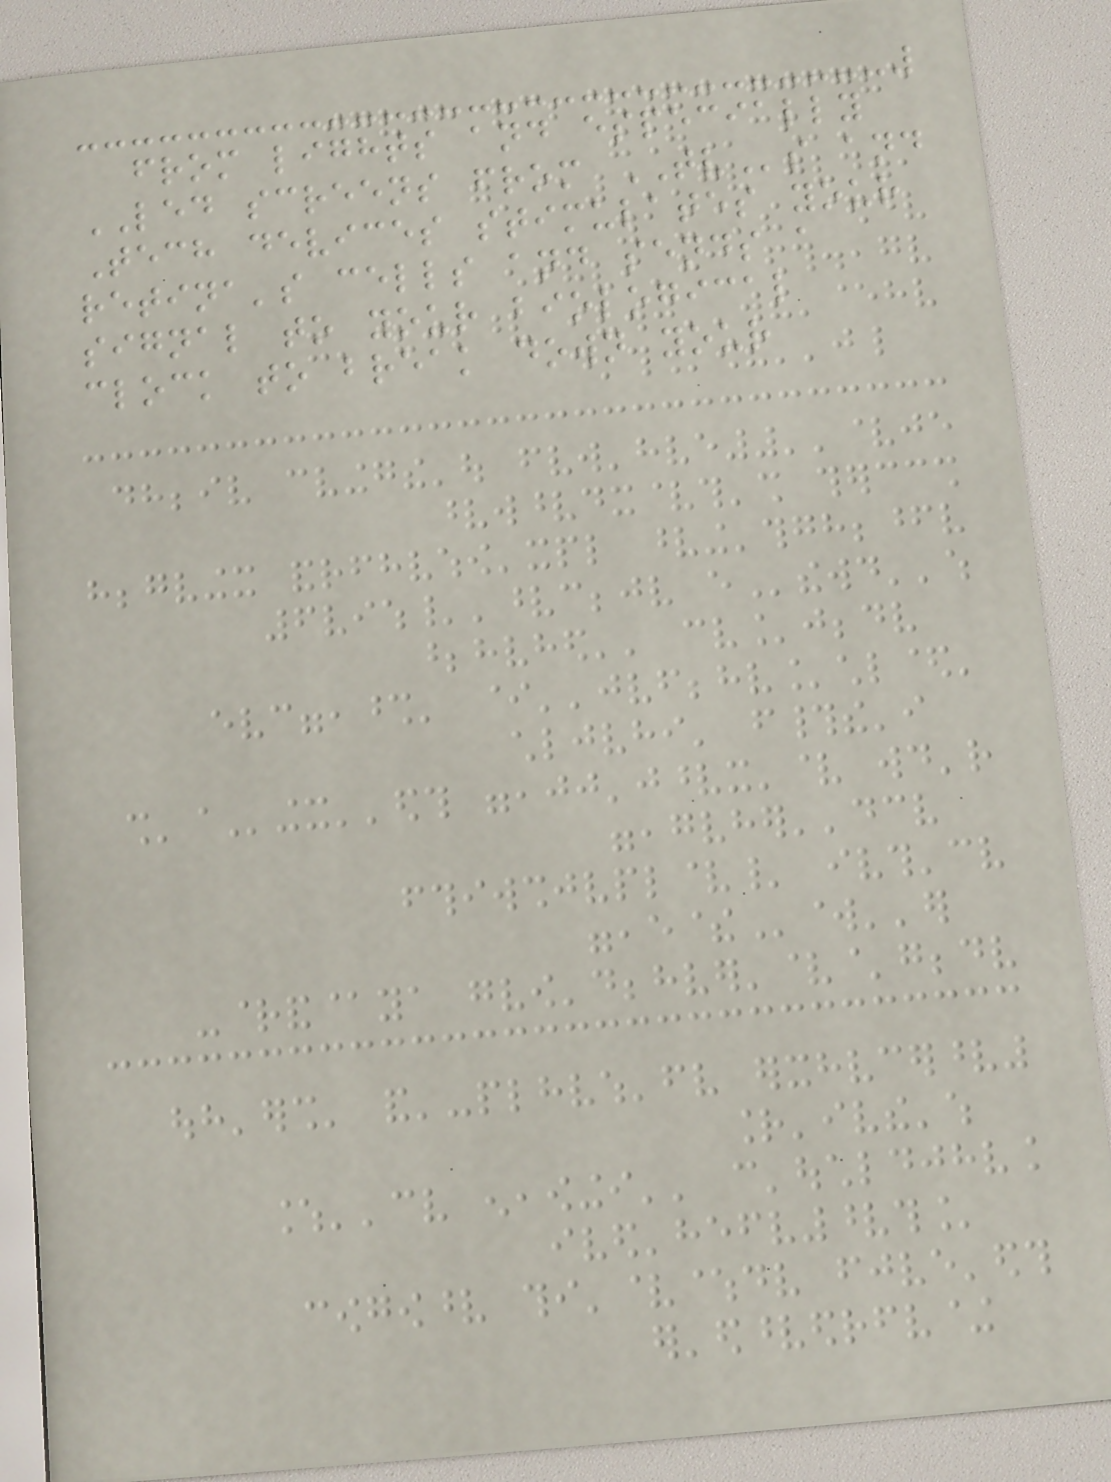from lights and especially
LED screens from TVs and
Tech devices stimulates your
retina's cells and sends a
signal to your biological
clock to break down your
